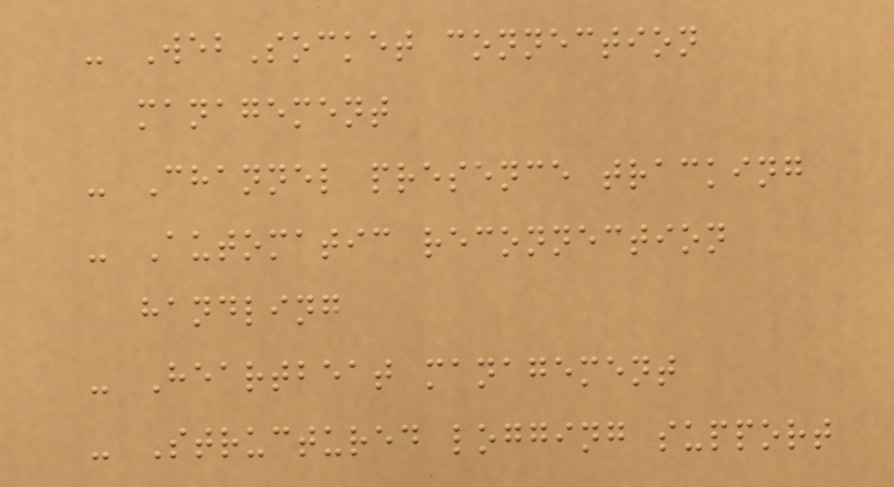- WebSocket connection
management
- Channel presence tracking
- Automatic reconnection
handling
- Heartbeat management
- Structured logging support
